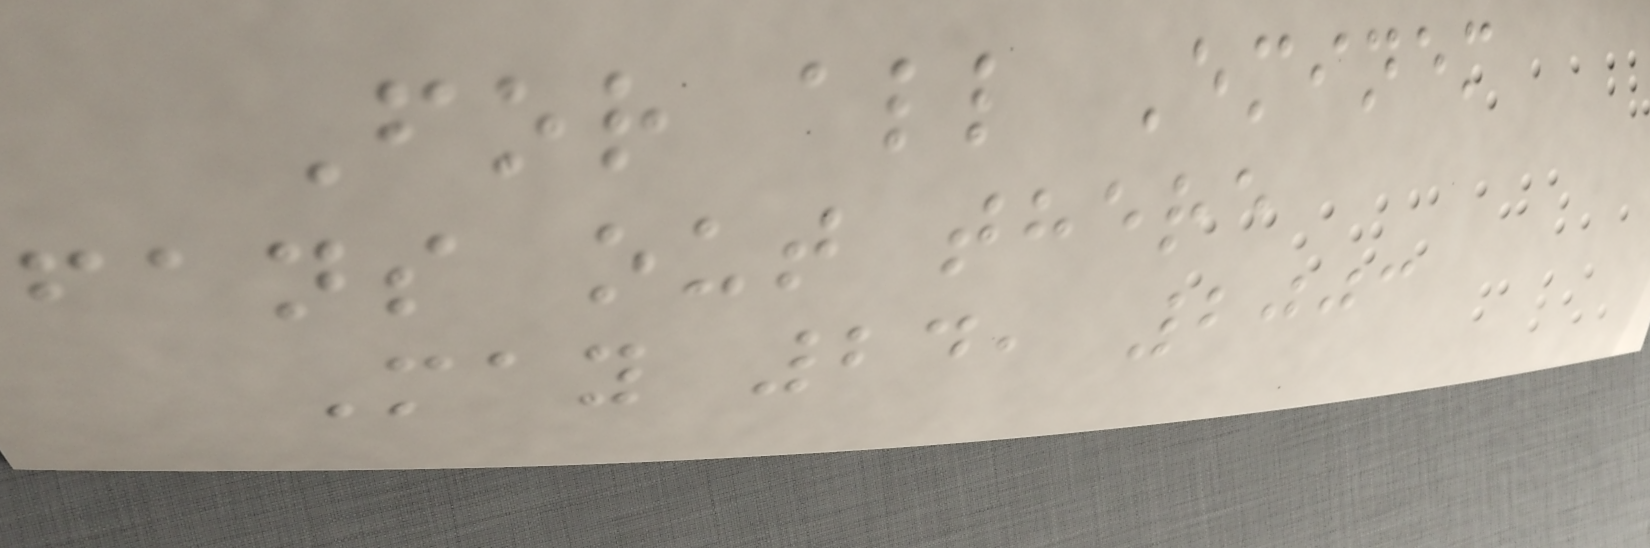For all Eminem
fans out there
May 24, 2003
